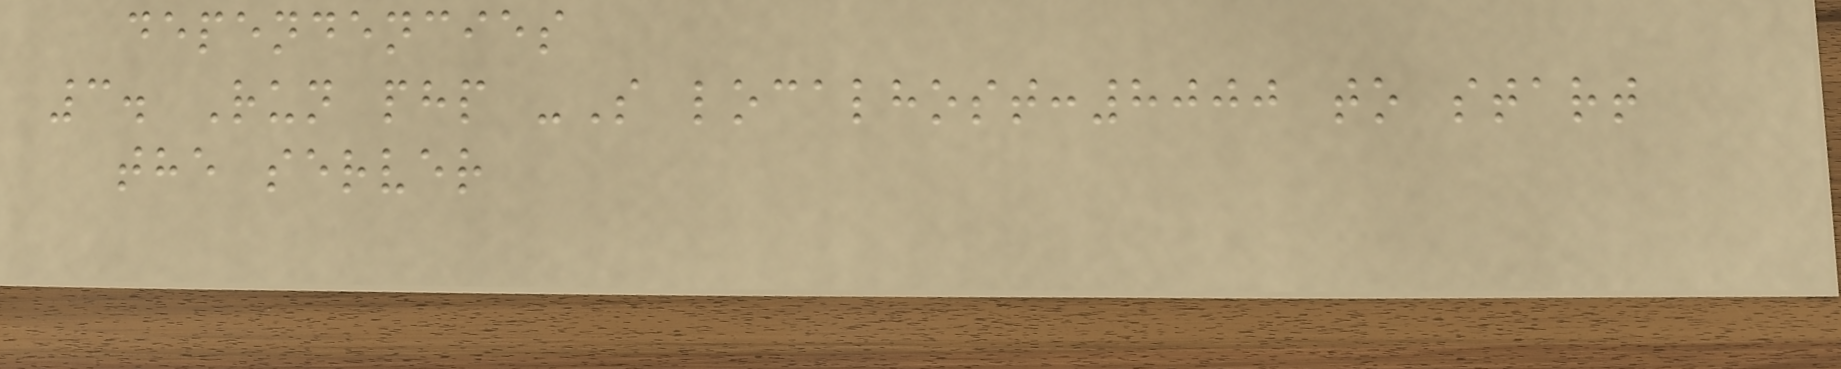dependencies
3. Run php -S localhost:8000 to start
the server
